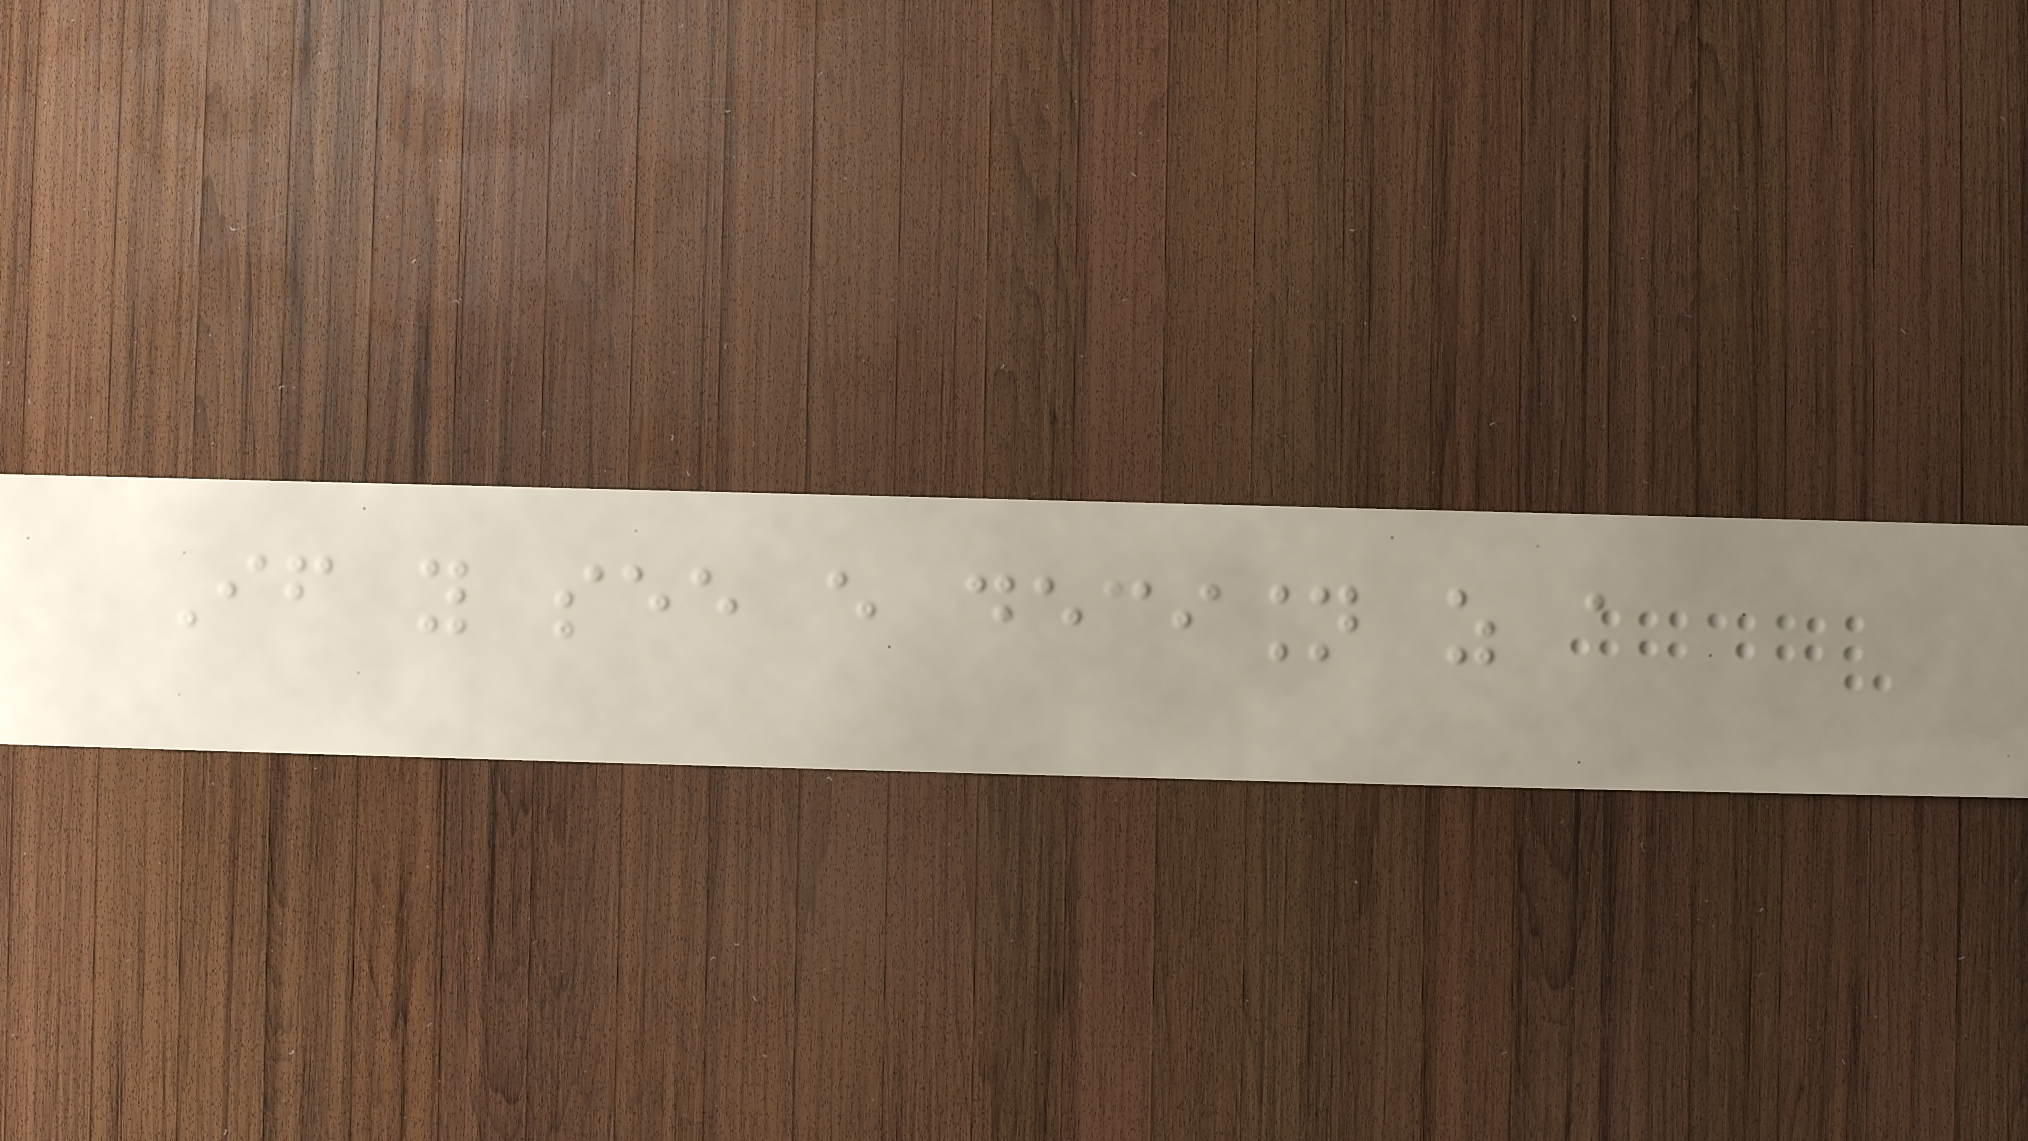If you see every decision as a
